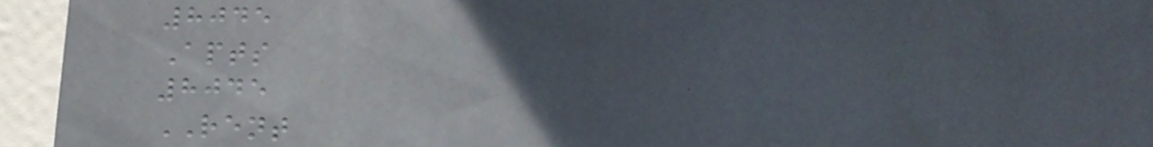8045
Apts
8045
RENT
